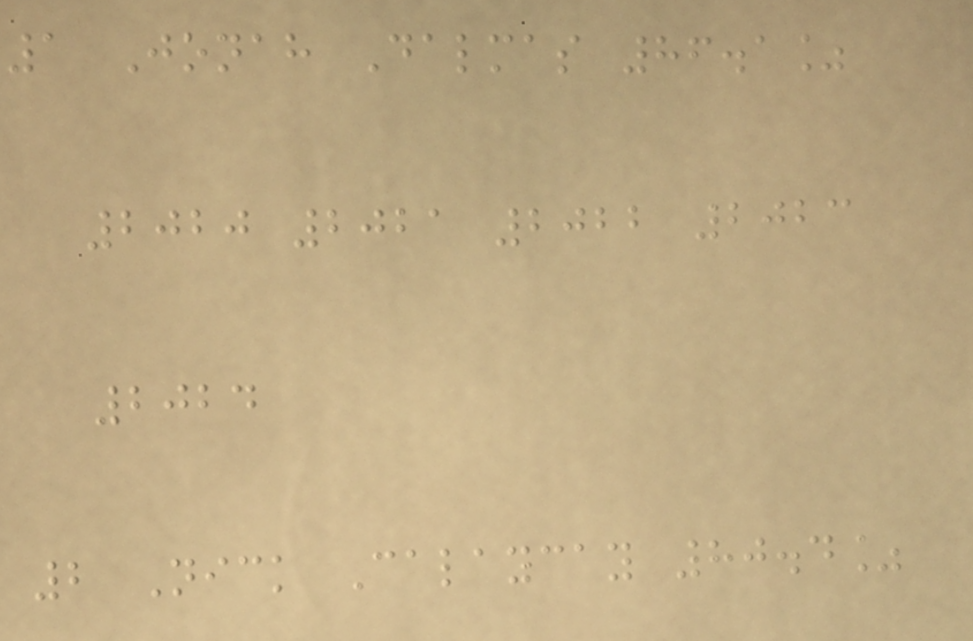1 Jonah Dalmas 86.1%
2020 2021 2022 2023
2024
2 Nick Calaycay 80.4%
